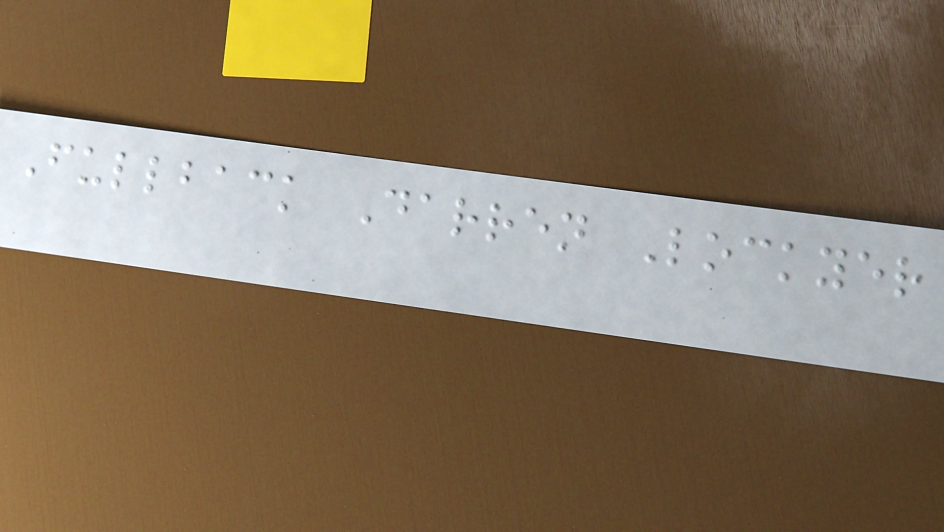Fullback Darren Lockyer
